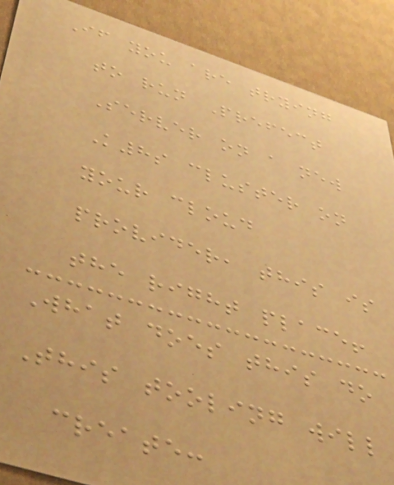If you are trying
to run Prefect
Server on a new
K8s cluster on
your cloud
provider, this is
the right place!
What does this do
This tooling will
create:
